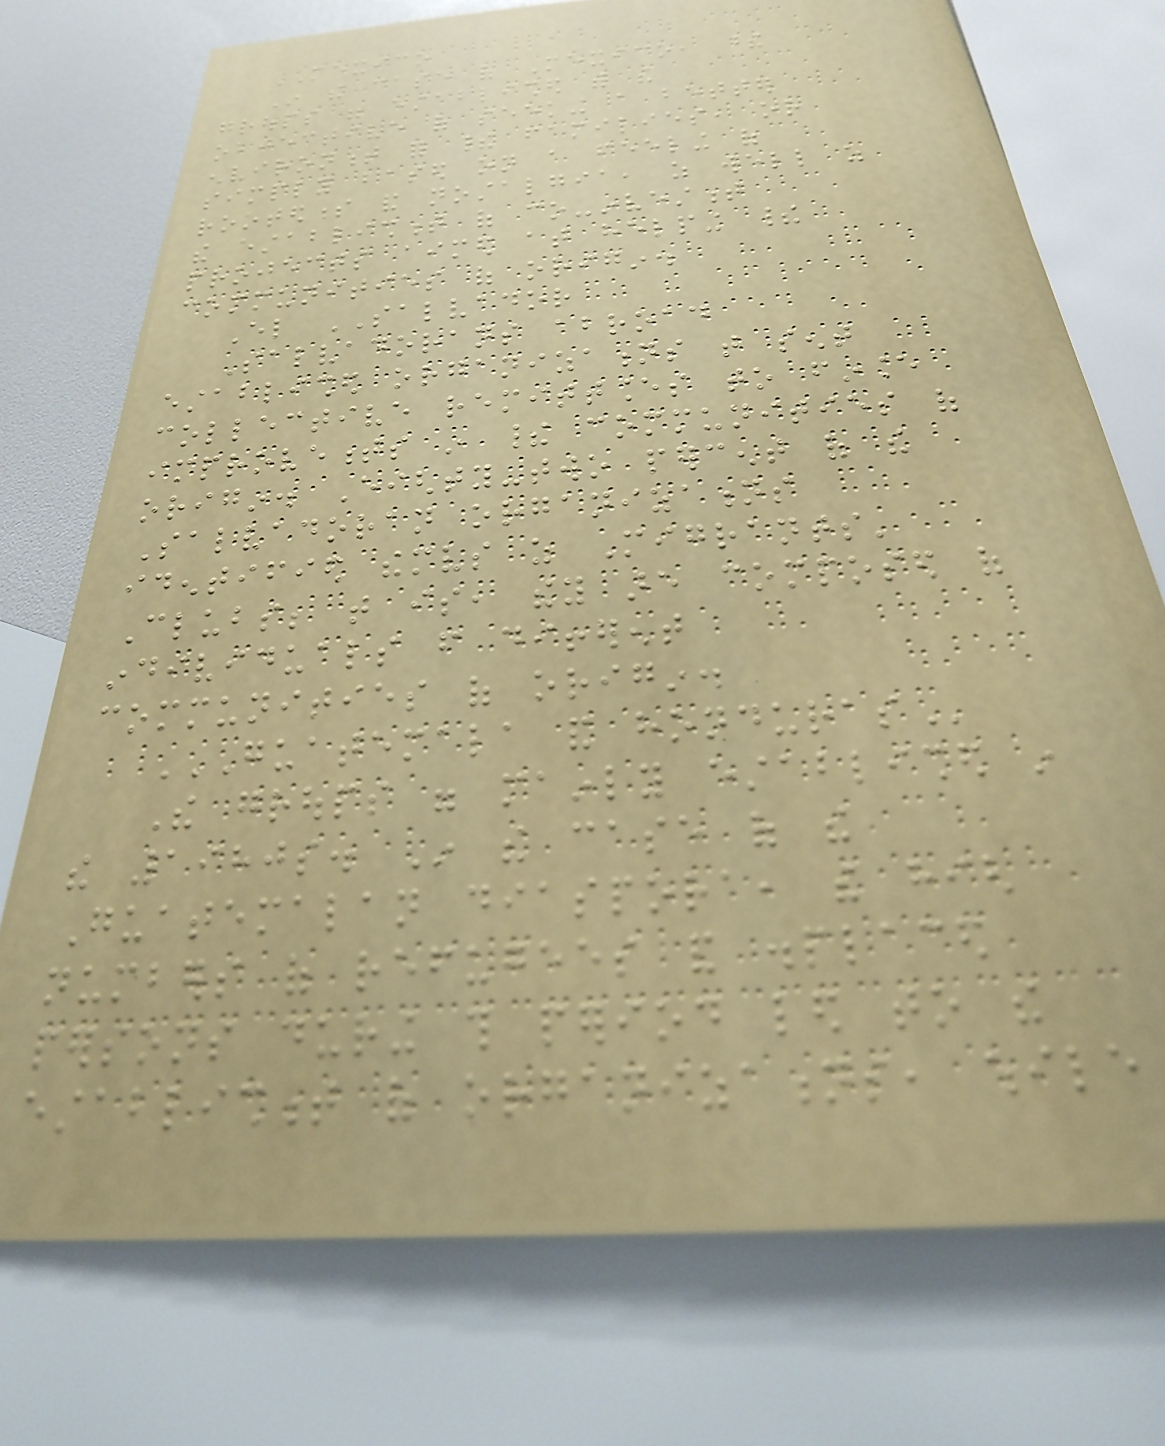MEXICO
In the case of Mexico, these
groups were established with the
objective of seeking a better
environment for their families, or
simply based on a feeling of
rootedness and nostalgia, as well as
the establishment of co-investment
projects aimed at helping their
communities of origin.
El SALVADOR
Salvadorans abroad
established organizations that sent
collective remittances to finance
improvements in their communities of
origin. Eighty-two percent of the
Salvadoran organizations
identified themselves as Migrants'
Clubs; that is, they are composed of
individuals from different
communities of origin.
GUATEMALA AND HONDURAS
The groups were mainly established in
the 1980s. In the case of the
Guatemalan diaspora, the high
numbers of refugees and displaced
persons during this period led to the
establishment of organizations, while
